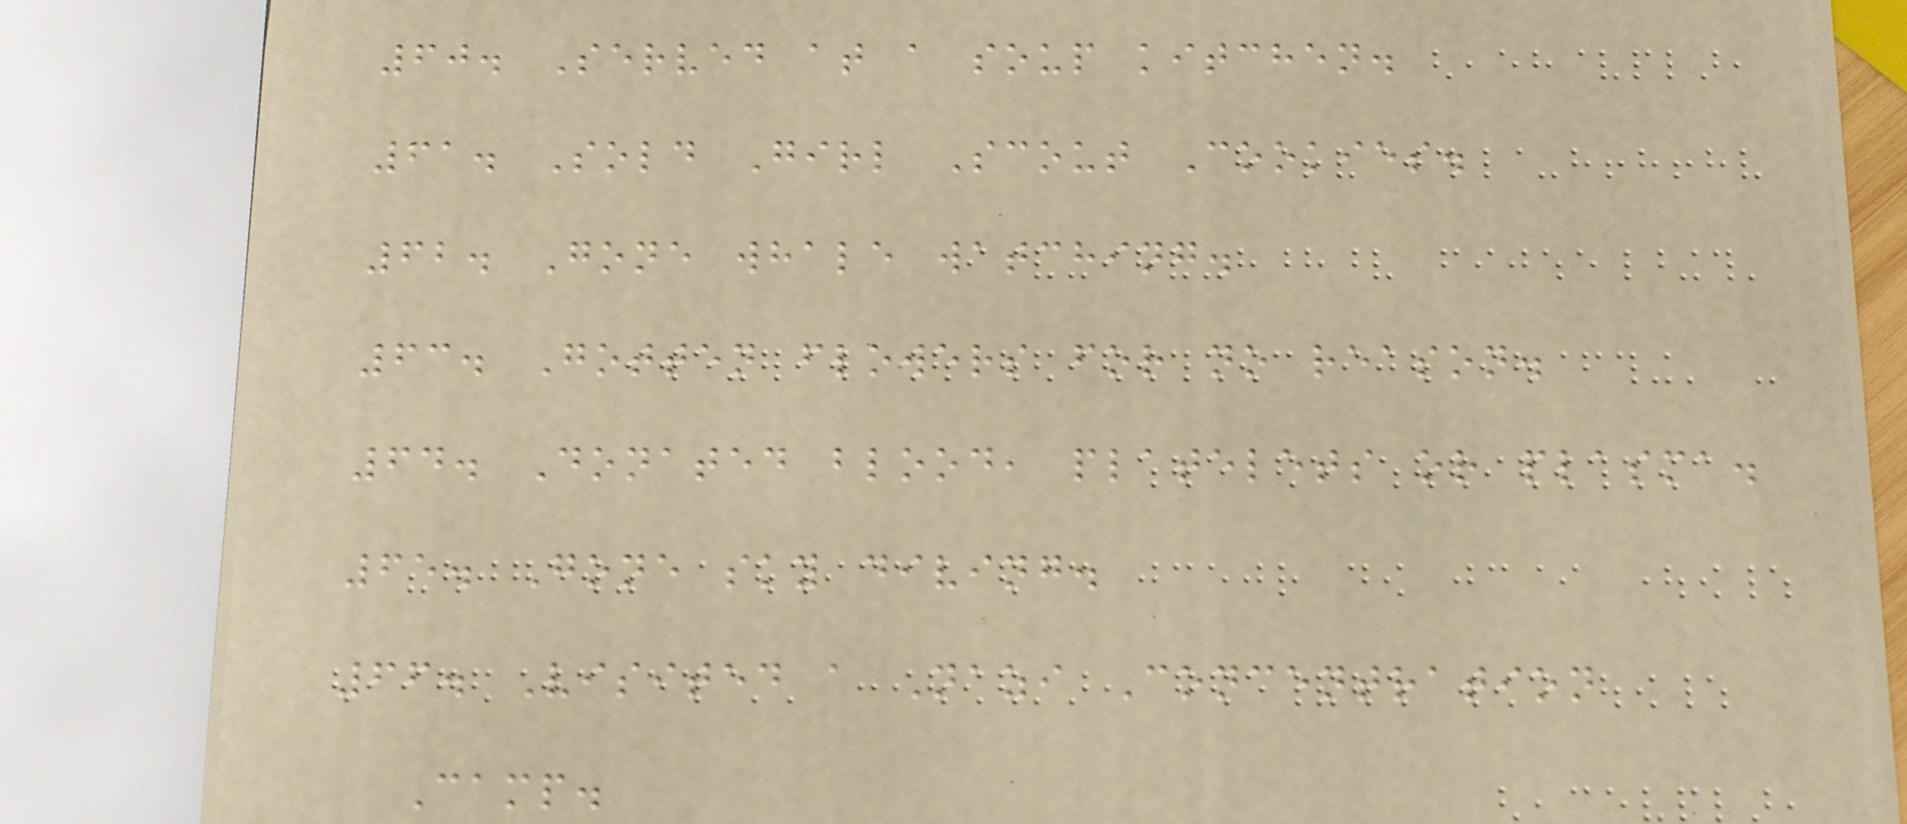60. Served at a soup kitchen.
61. Sold Girl Scout Cookies.
62. Gone whale watching.
63. Gotten flowers for no reason.
64. Donated blood, platelets or plasma.
65. Gone sky diving.
66. Visited a Nazi Concentration
Camp.
